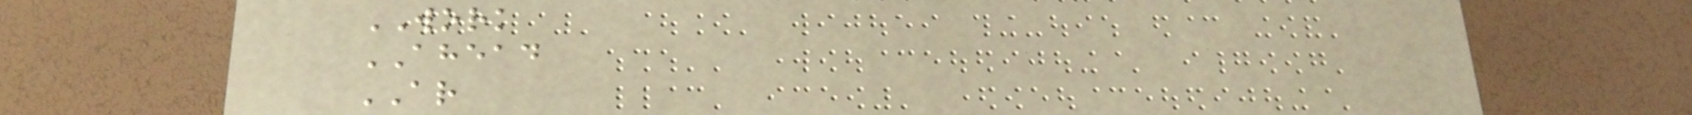WORK
AHEAD
AR
